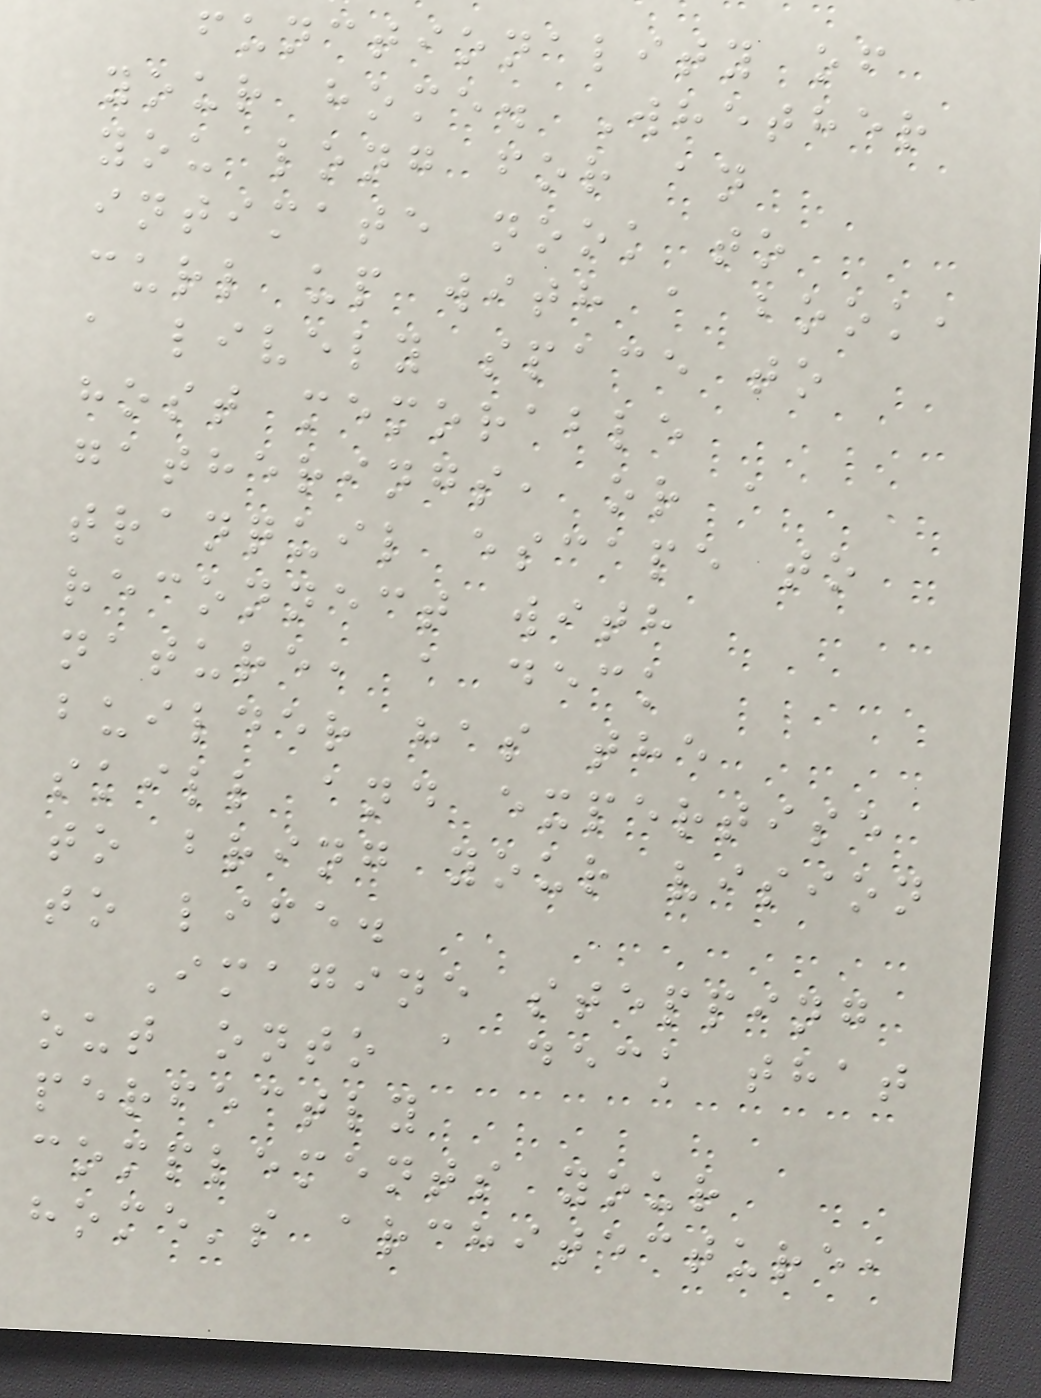functionality of
your home. Whether
you long for an
intimate nook to
curl up with a book,
a lively space to
host memorable
gatherings, or a
tranquil escape to
reconnect with
nature, a deck
builder has the
skill and expertise
to bring your vision
to life.
Imagine stepping
out onto a deck that
perfectly
complements your
home's architecture,
